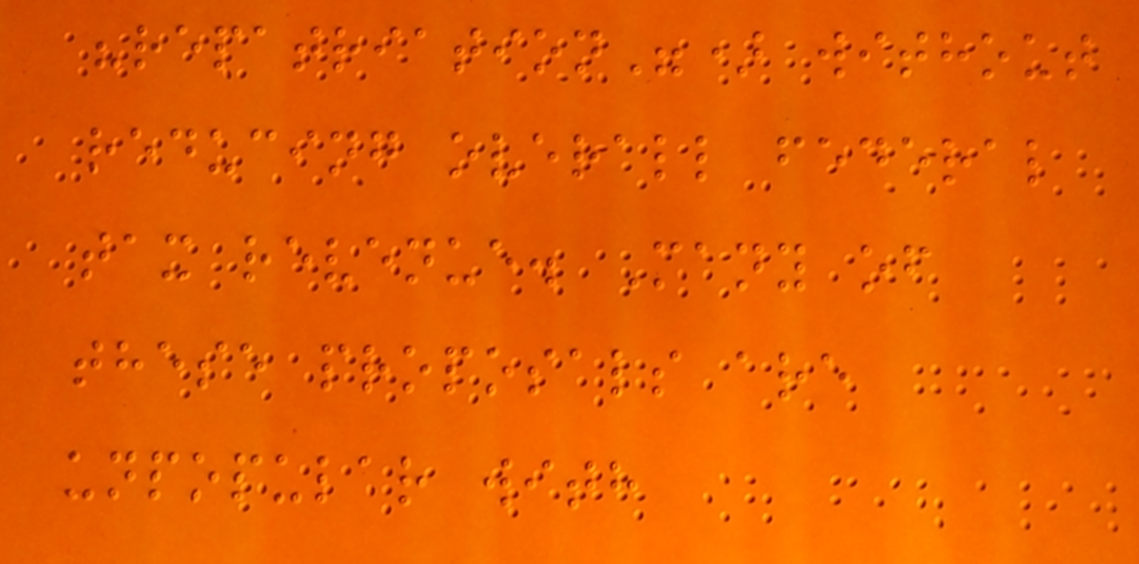"repatriation") without
reducing overall federal
tax revenue. Many of
these proposals are
unpopular with
